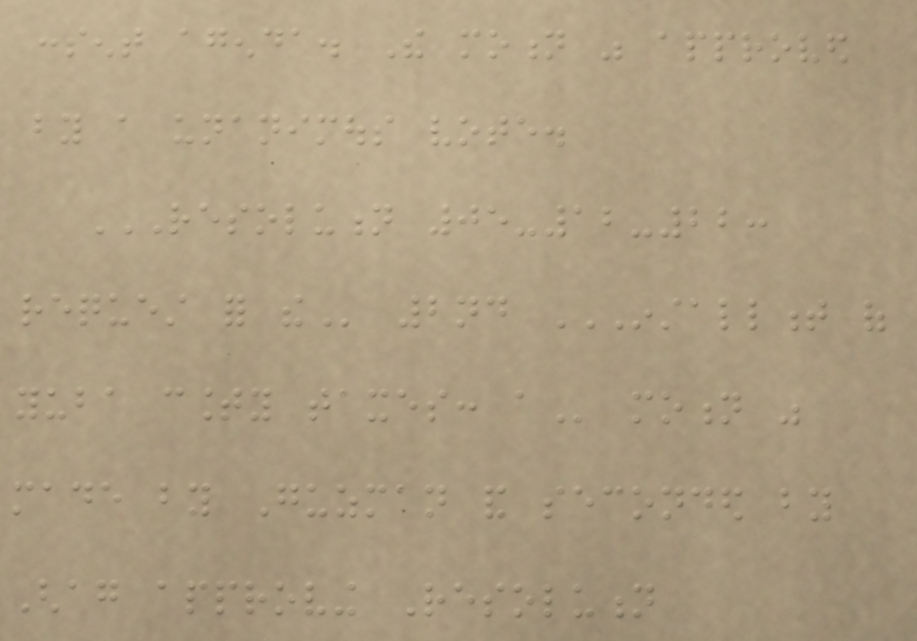consent agenda. The motion was approved
by a unanimous vote.
RESOLUTION 05-12-22:
REQUEST FOR THE 2nd INSTALLMENT OF
YUBA COUNTY TAXES: A motion was
made by Guzman and seconded by
Ghag approving Resolution
